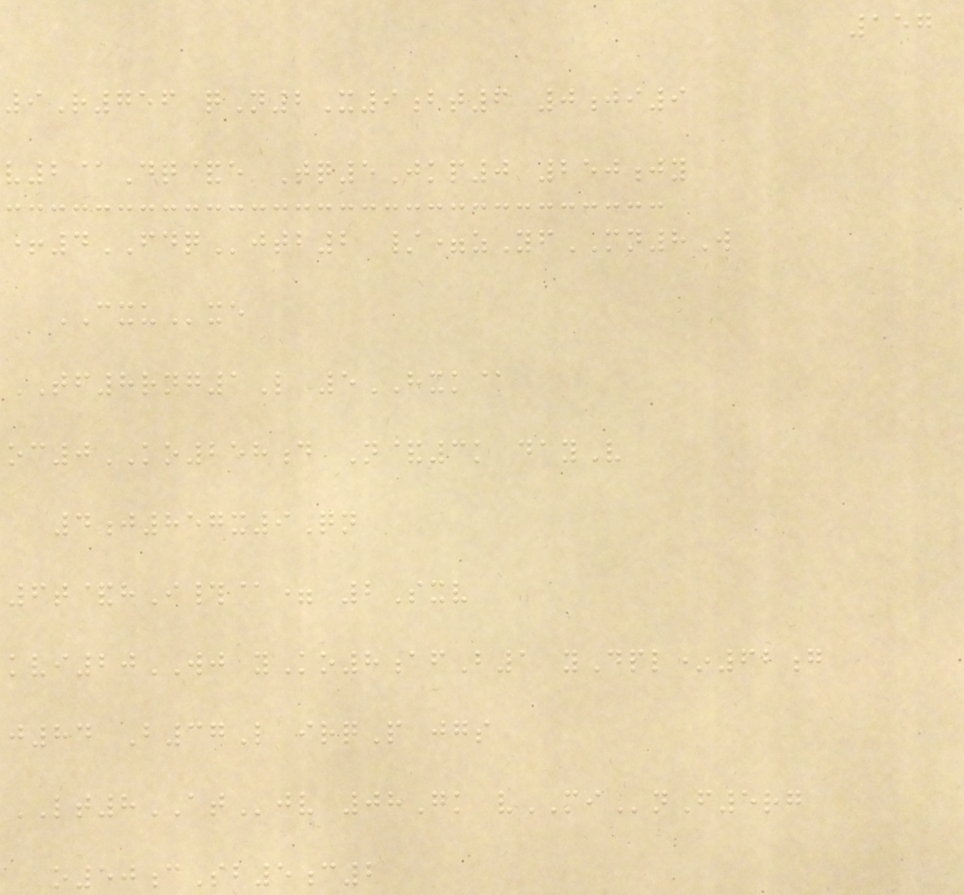157
9R756 qN2X9bt6 0ji9
v2@Dq&e Tq5Jkp0 250jy
+4FDQjtb2 /=zYfMN8W
CXUxe
TF8rng1L 5HXK@
oc0KO258d N&3k dayV
4j857x9Qn
6t&hI#@= 2Sxv
kvi20WJ yKo8afB1 yDpl*62g
j84 B37L irqP jgs
LT8ATjv 08Gk vMInF5rg
o50cSb5c2
